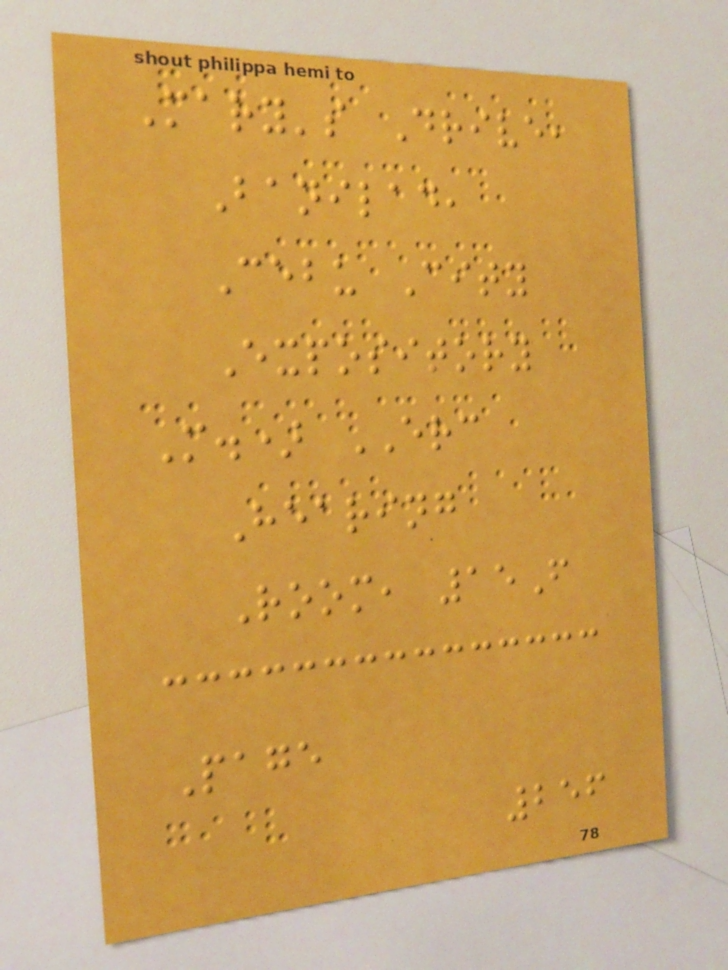Mary's Drive,
Banilad,
Cebu City
Expository
M.) ERC
Hearing
Room, 15F
Page
256
